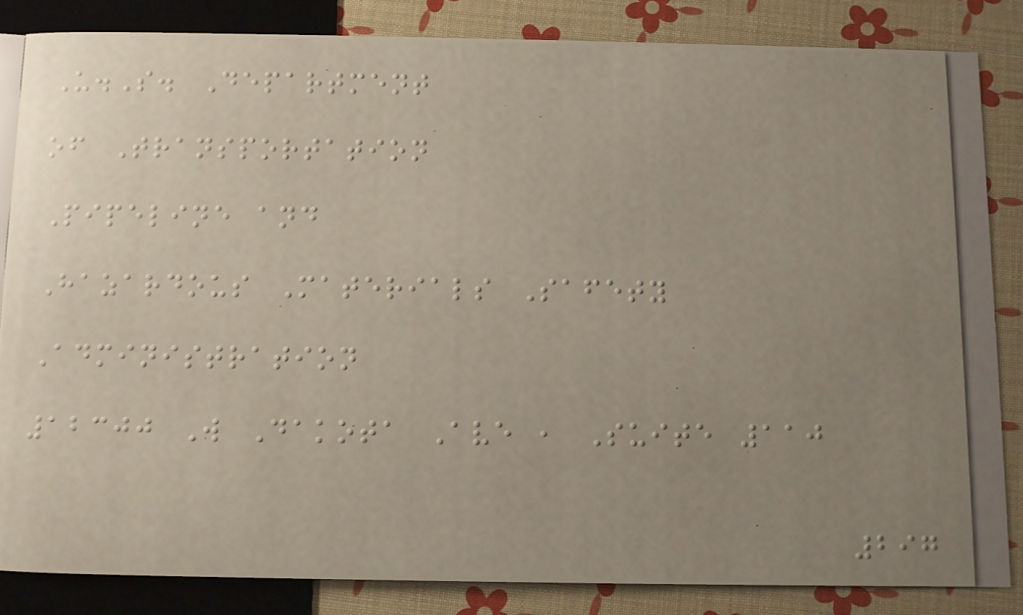U.S. Department
of Transportation
Pipeline and
Hazardous Materials Safety
Administration
12300 W Dakota Ave , Suite 110
297
